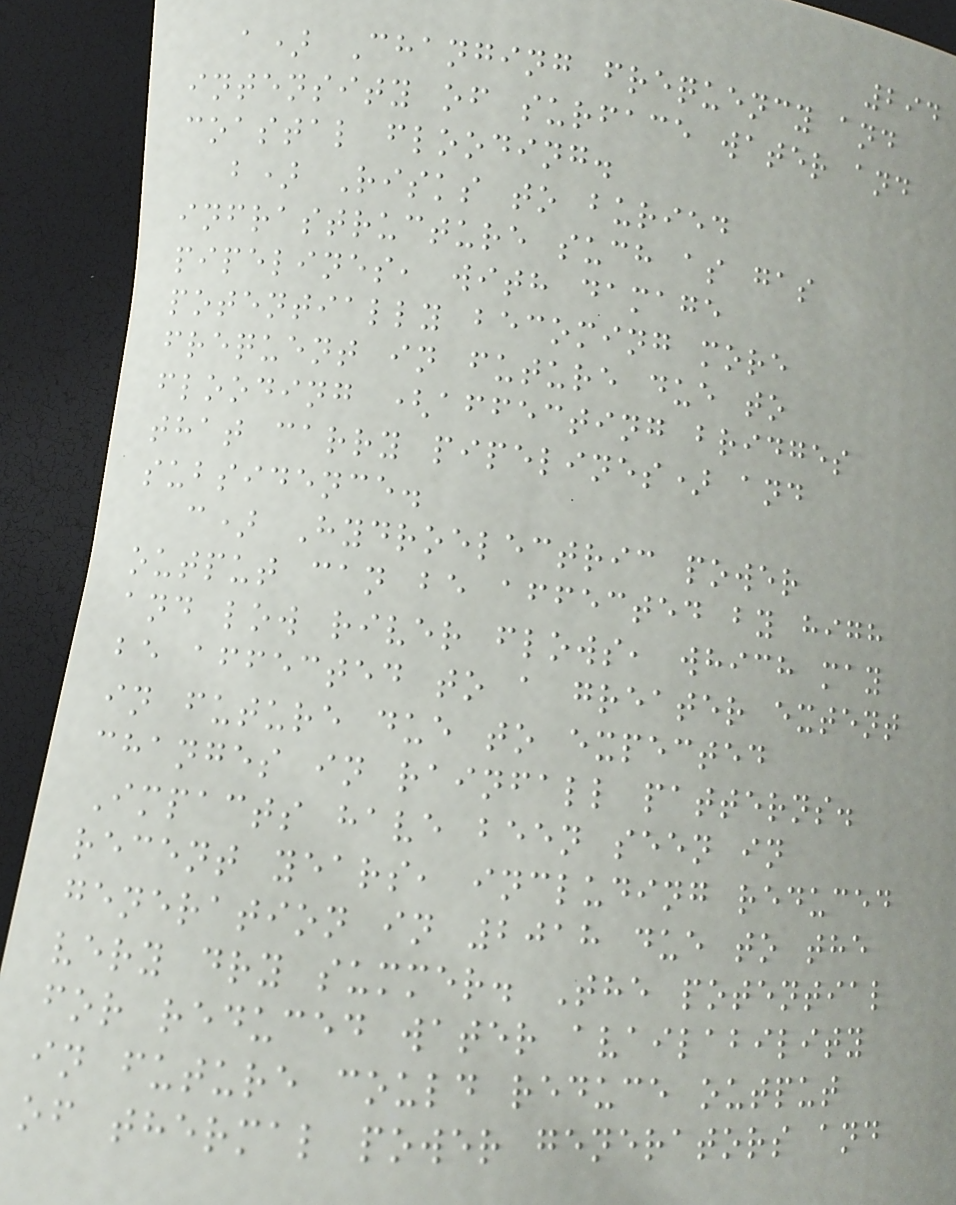294
a) Changing frequency and
intensity of surface water and
coastal flooding.
b) Risks to buried
infrastructure such as gas
pipelines, with damage
potentially becoming more
frequent in future due to
flooding (affecting bridges
that carry pipelines) and
subsidence.
c) Hydroelectric power
output can be affected by high
and low river flows, which may
be affected to a greater extent
in future due to expected
changes in rainfall patterns.
Impacts have been seen in
recent years, including reduced
generation in 2018 due to the
very dry summer. The potential
for reduced water availability
in future could reduce output
of thermal power generators and
